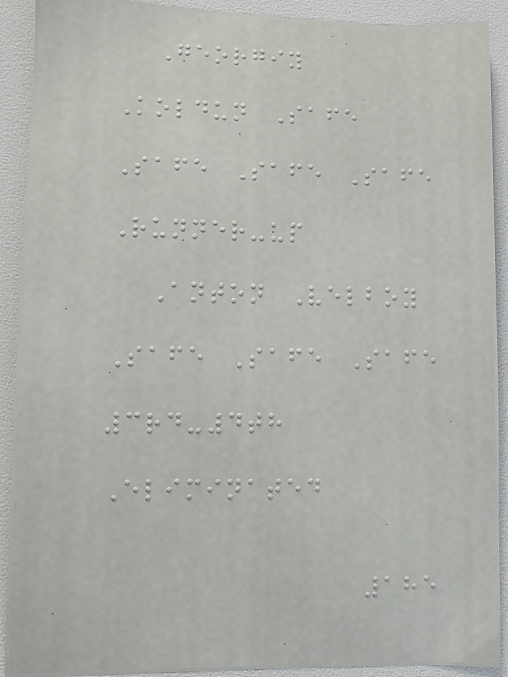Georgiy
Koldun Safe
Safe Safe Safe
Runner-up
Anton Velboy
Safe Safe Safe
3rd-4th
Eliminated
185
